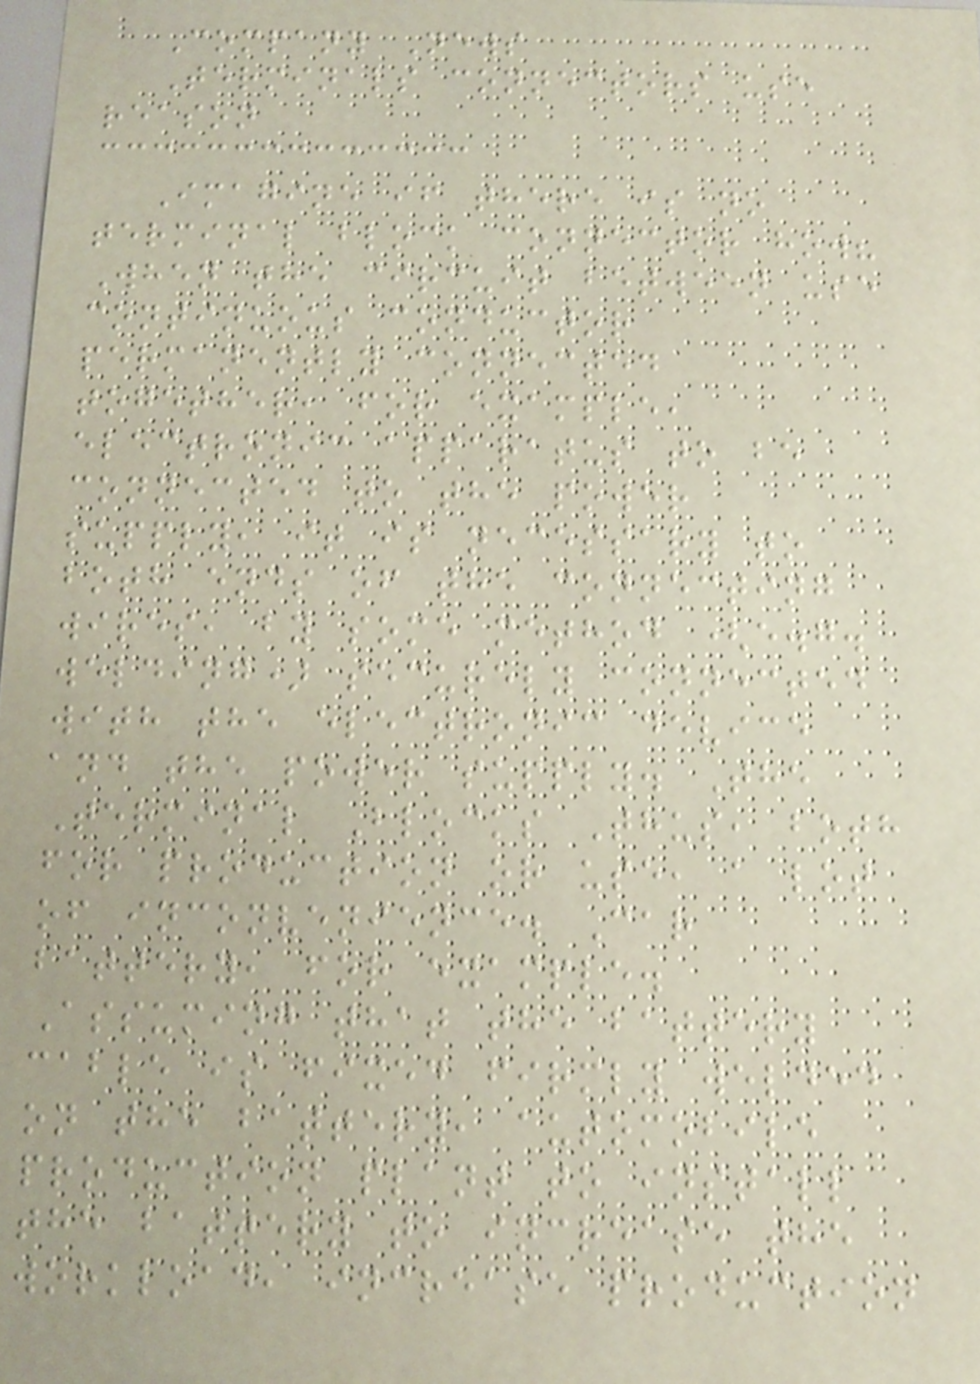Company News
Terminals connectors use
reason
Imagine if there is no
terminal block connector how?
When the circuit between use
continuous conductor
permanently connected
together, for example,
electronic apparatus to be
connected to the power
supply, it is necessary to
both ends of the connecting
wires, by some method (e.g.
welding) securely connected
with the electronic device
and the power supply. The
Terminal Blocks Thus, both
for production or use, a lot
of inconvenience. Car
battery, for example.
Assuming that the battery
cable is fixed firmly welded
on the battery, automobile
production plant to install
the battery to increase the
workload, increase production
